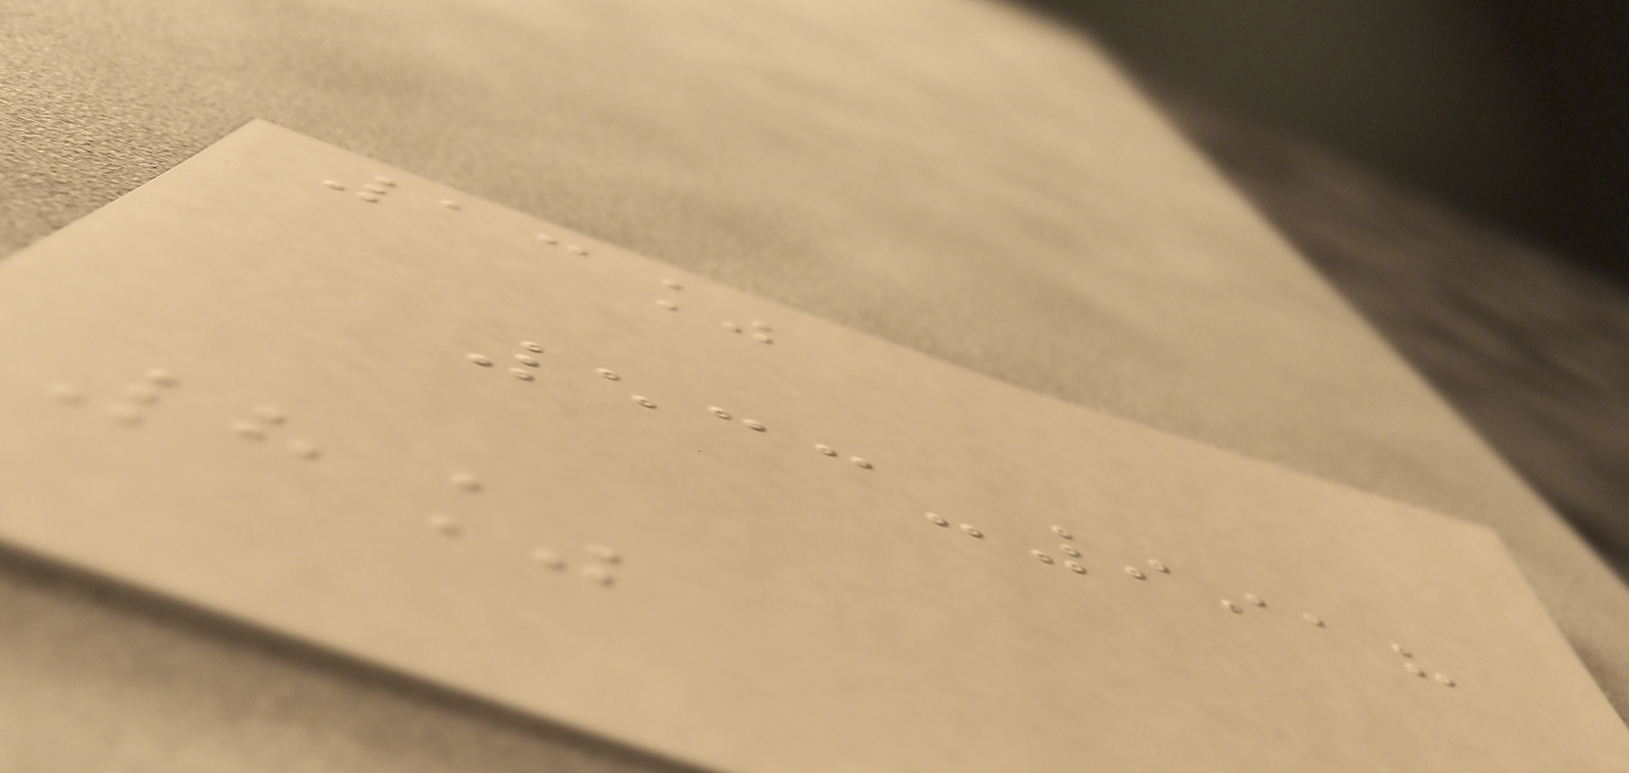13%
533-9918
8%
